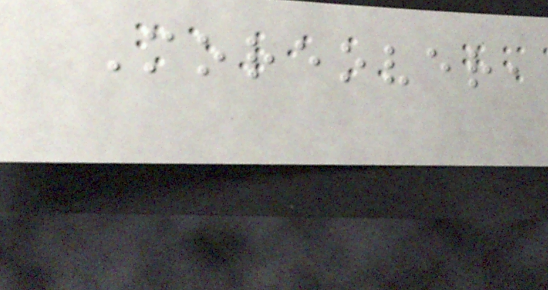Moreover,
